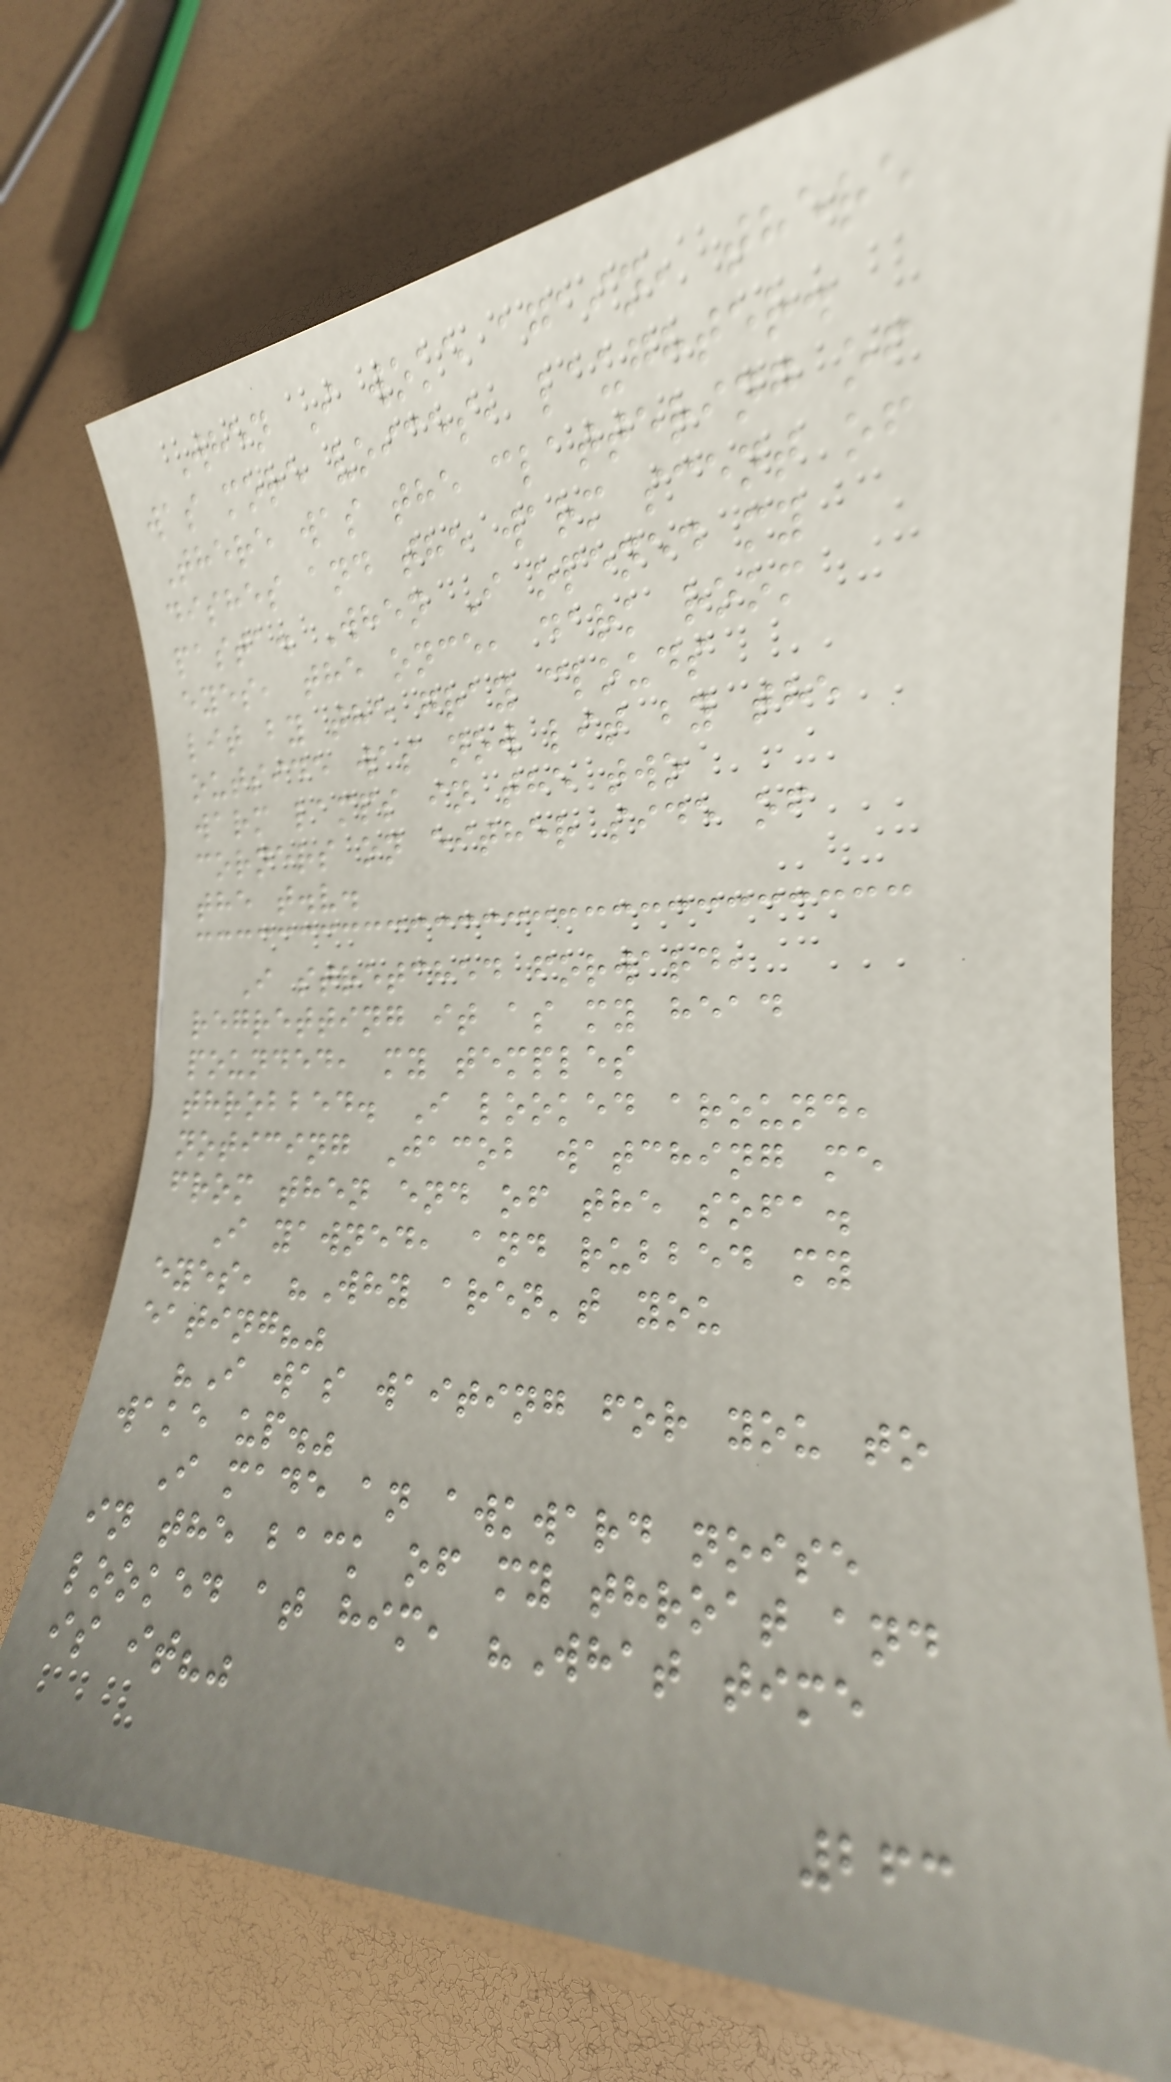When I woke again, there
was more voices, laughter.
There was the clattering of
dishes and the warm scent of
pasta. When I opened my
eyes, the once, dark room
lit by the gray clouds
outside was now lit by the
warm lamps in the two
corners on either side of
the t.v.
I stretched forward,
regretting it as my head
pounded, my temples
throbbed. I looked around,
noticing Jacob watching me
from then end of the sofa.
I yawned, and rubbed my
eyes, "Why aren't you
eating?"
"I was waiting for you to
wake up."
I made an awkward noise
in the back of my throat and
looked at him, "What time
is it?"
263
